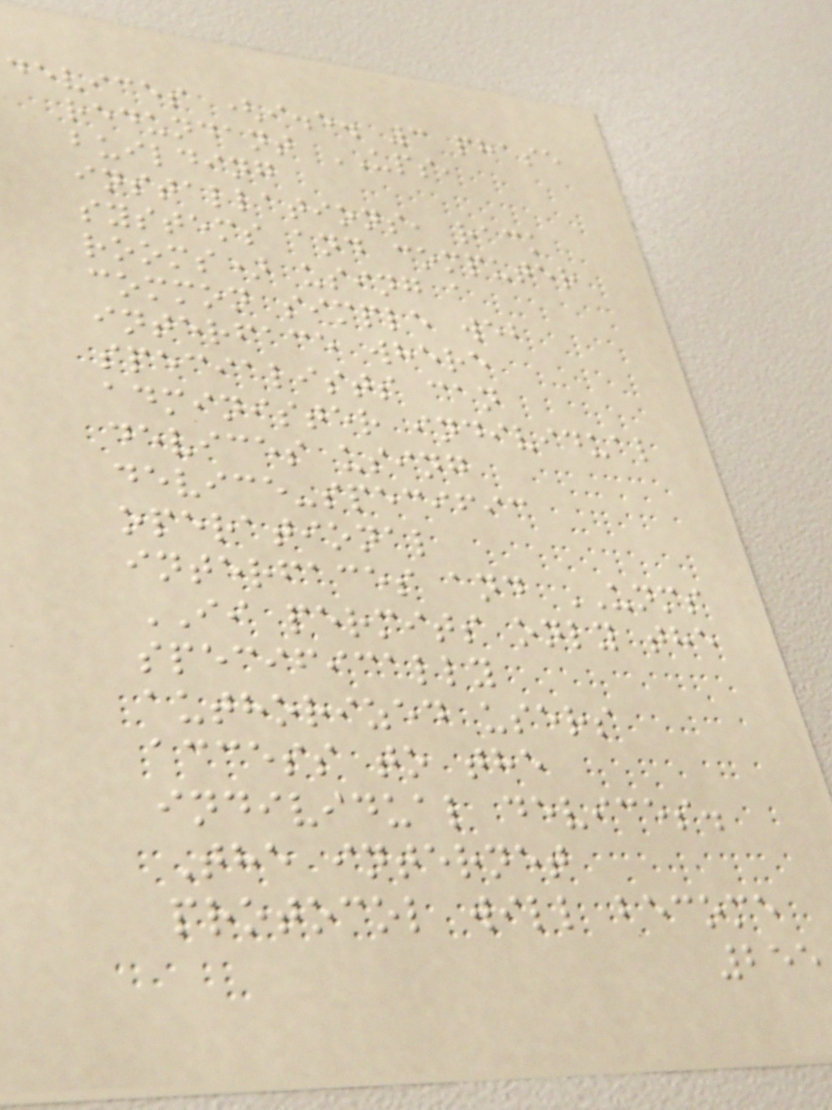devices (i.e. 3 phase
redundant UPS,
building
installations, rack
systems and computer
rooms) using a
common simple web
interface where
specialists can
administer individual
devices using
device-specific
operational
interfaces and UNMS
II permits only the
specifically
authorized users
access to the
individual devices.
The internet
protocol will become
255
